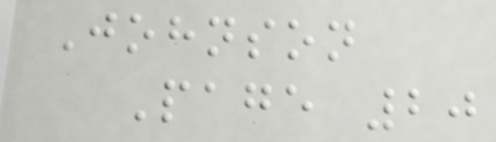Johnson
Page 20
